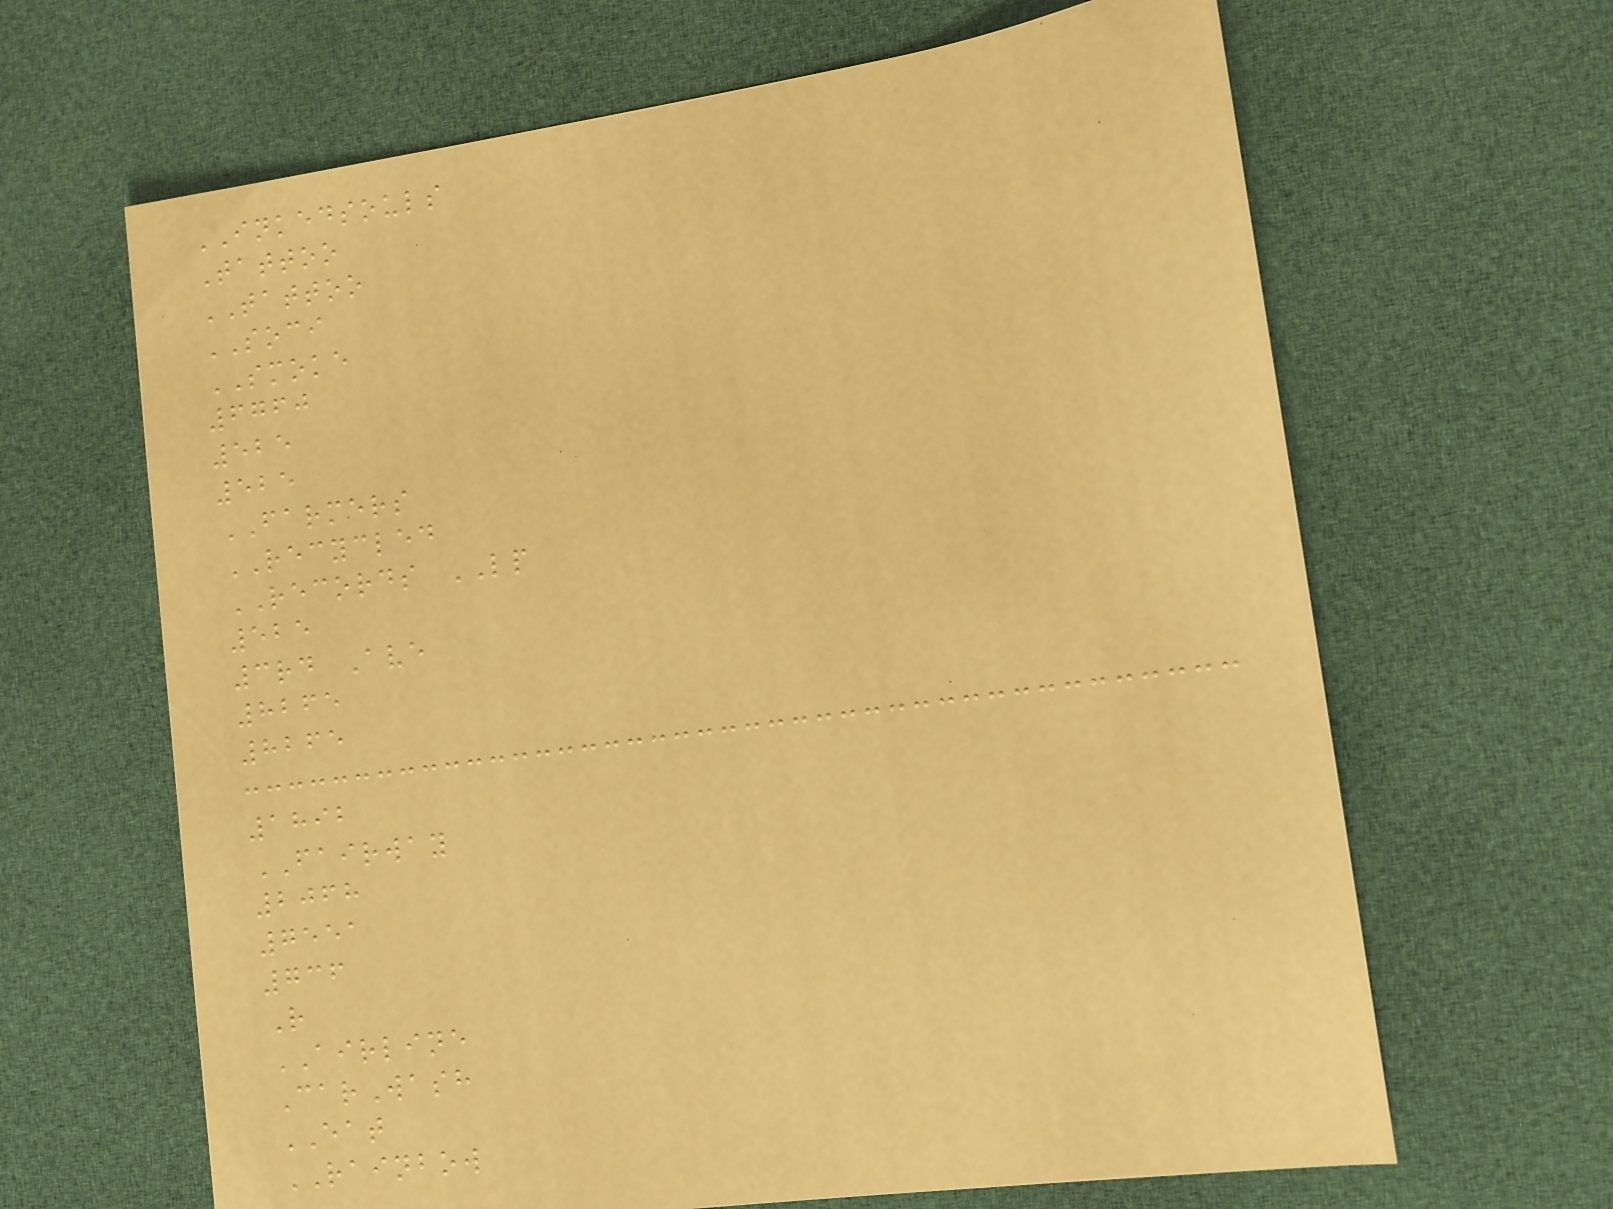INKEDSOULS
Tattoo
TATTOO
SOCI
SMOKE
6760
525
525
FARMERS
RECYCLED
RECORDS LP
525
3rd Ave
8265
8265
1892
FAIRWAY
2068
7551
736
R
AIRLINE
CarWash
EAT
RAINBOW
